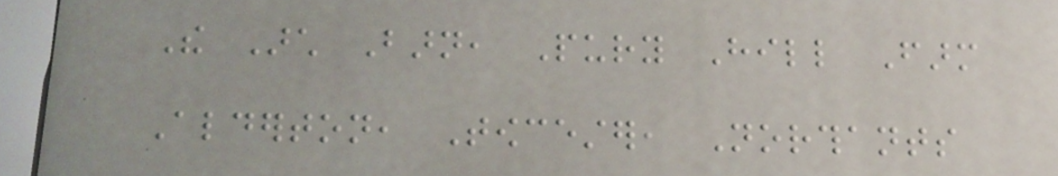The Arch Barn, Pury Hill Farm
Alderton, Towcester, Northants
